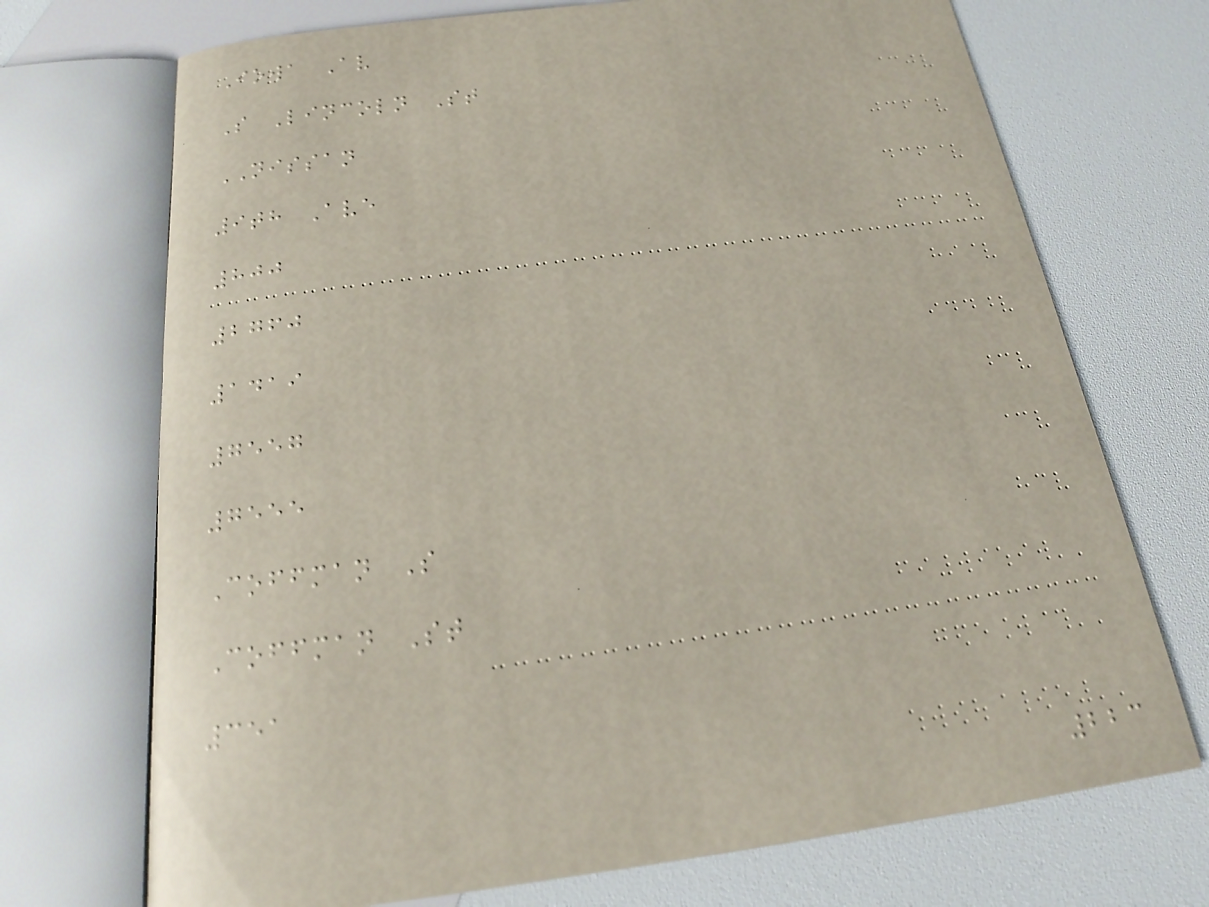Iowa Av
S Lincoln St
NISSAN
9th Ave
800
2760
1419
7557
7555
Coffman S
Coffman St
351
223
